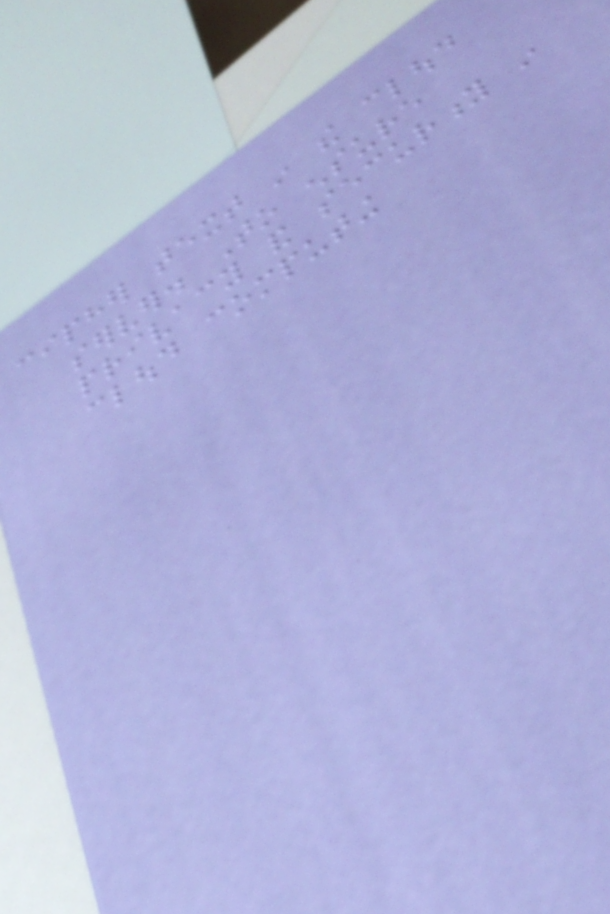cipher text in the cloud
server. To ensure
privacy and security in
cloud computing
